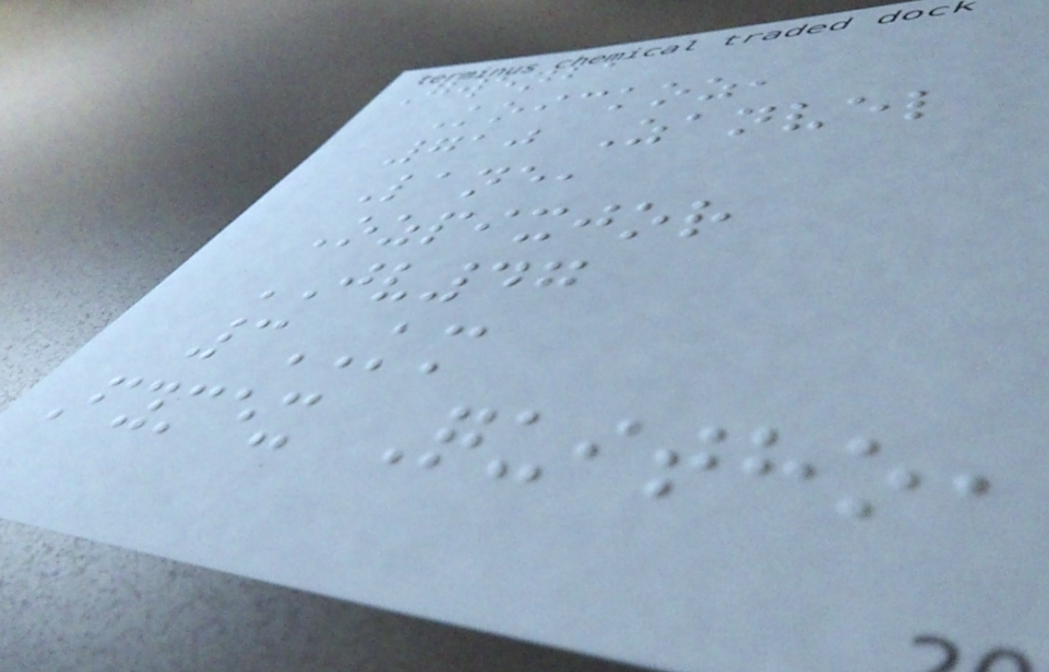Gwenba
Koickoz,
710 Zanvel
Lane,
Ozpixjor
JV47
3KM
Fymex Quitho,
